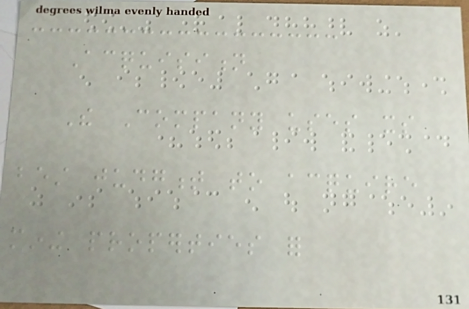Acquisition
The Company uses its
best judgment to acquire
mining properties for
